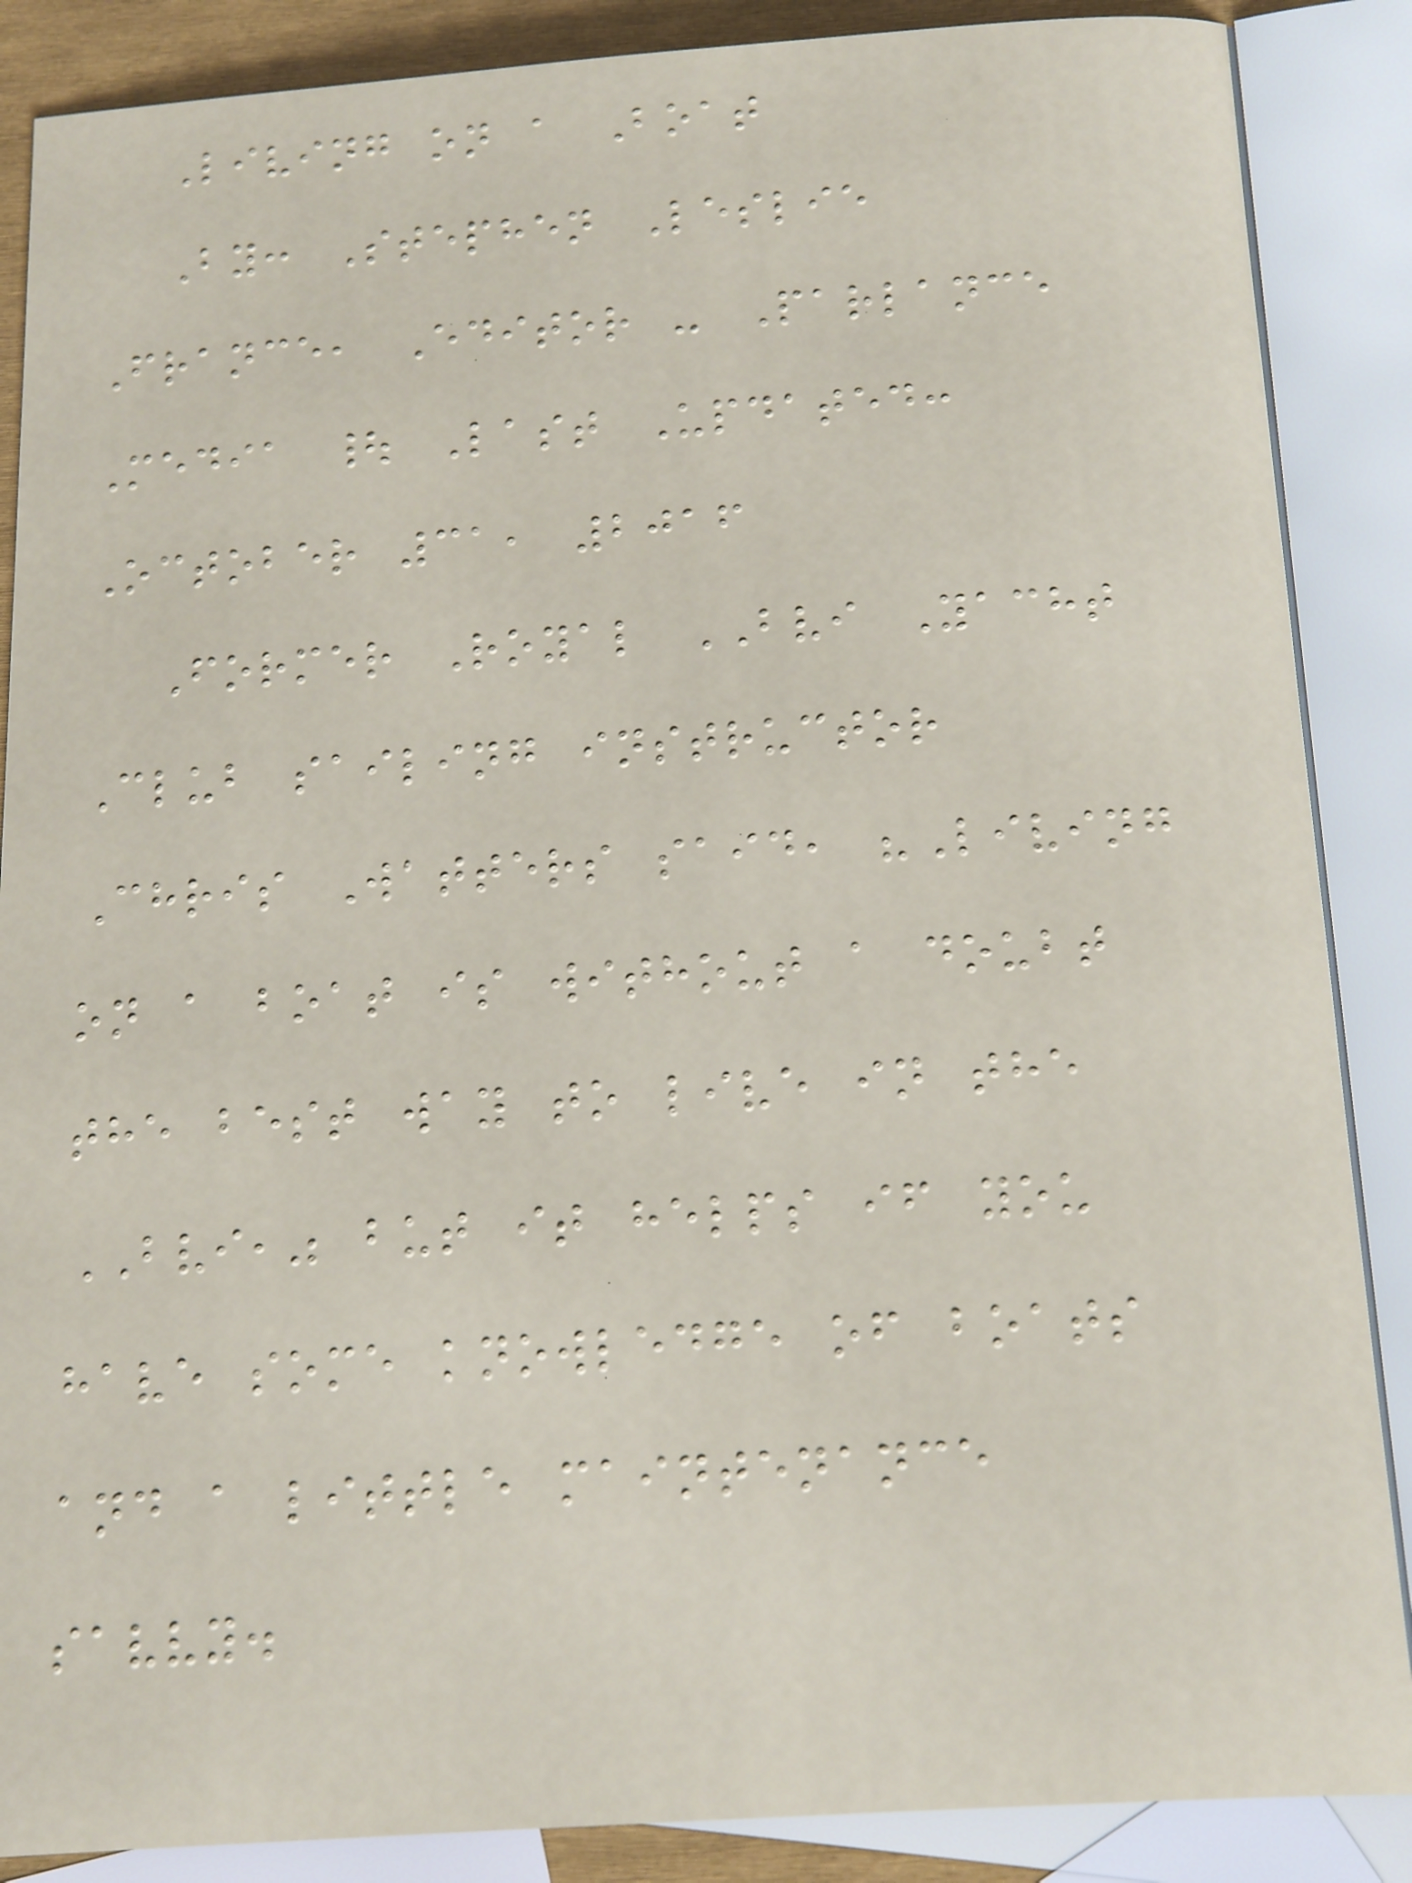Living on a Boat
By: Stephen Leslie
France, Editor - Parlance
Media | Last Updated:
October 31, 2016
Former Royal BVI Yacht
Club sailing instructor
Chris Watters said, "Living
on a boat is without a doubt
the best way to live in the
BVI," but it helps if you
have some knowledge of boats
and a little maintenance
savvy.
